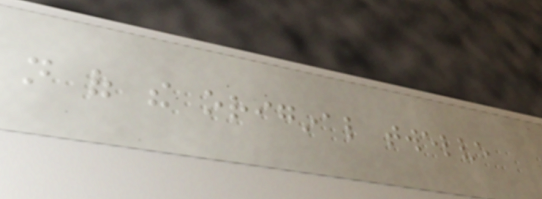not of the original twelve
